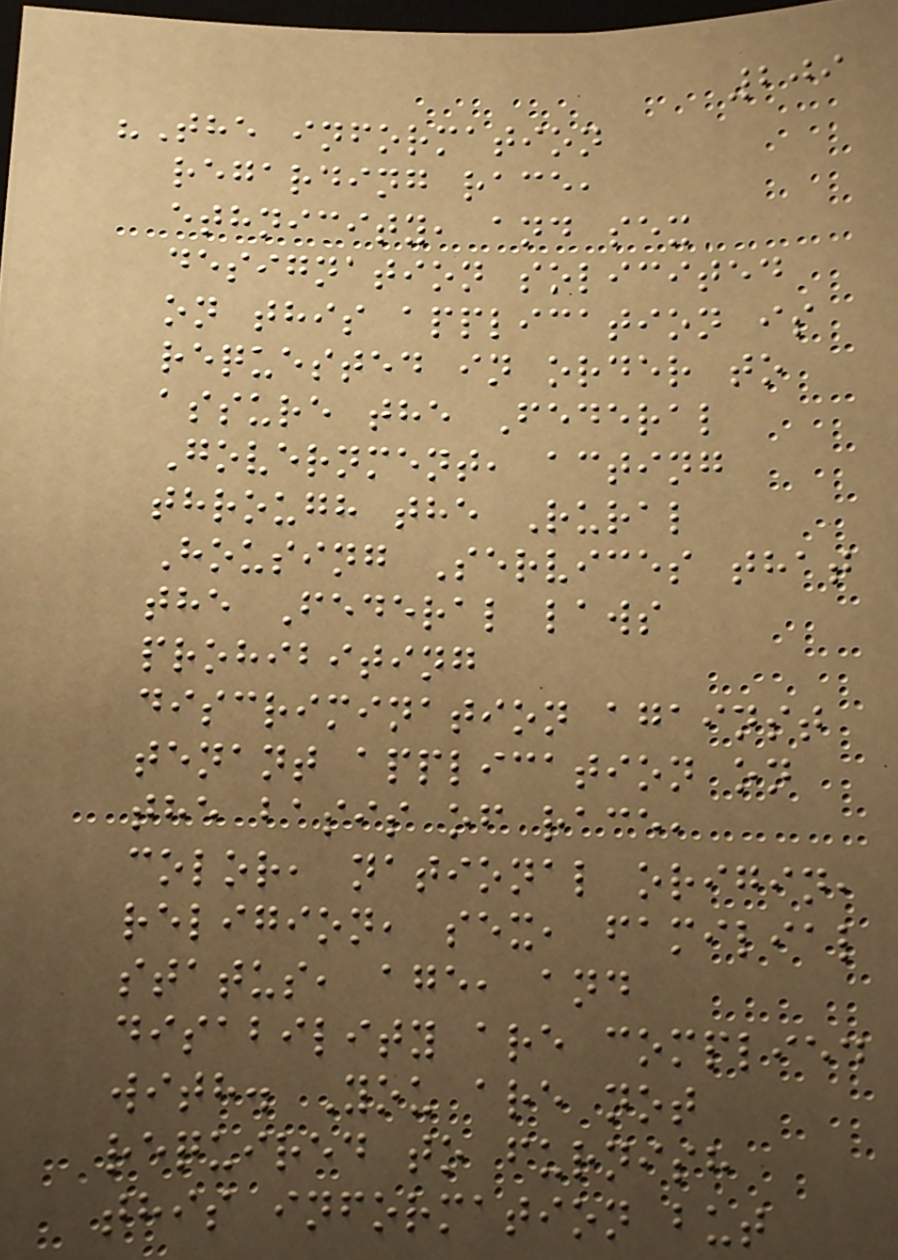209
"The information
regarding race,
ethnicity, and sex
designation solicited
on this application is
requested in order to
assure the Federal
Government, acting
through the Rural
Housing Services that
the Federal laws
prohibiting
discrimination against
tenant application on
the basis of race,
color, national origin,
religion, sex, familial
status, age, and
disability are complied
with. You are not
required to furnish
this information but
